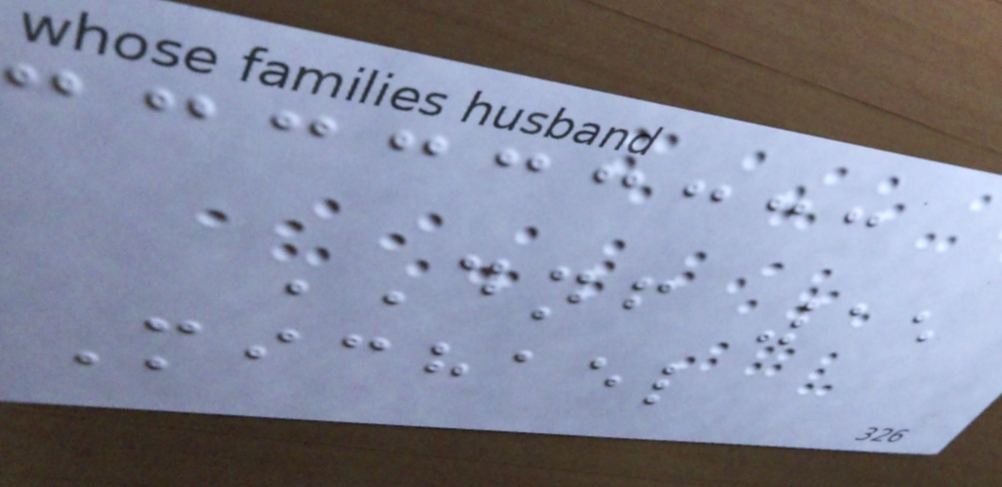DNF 15
Michael
